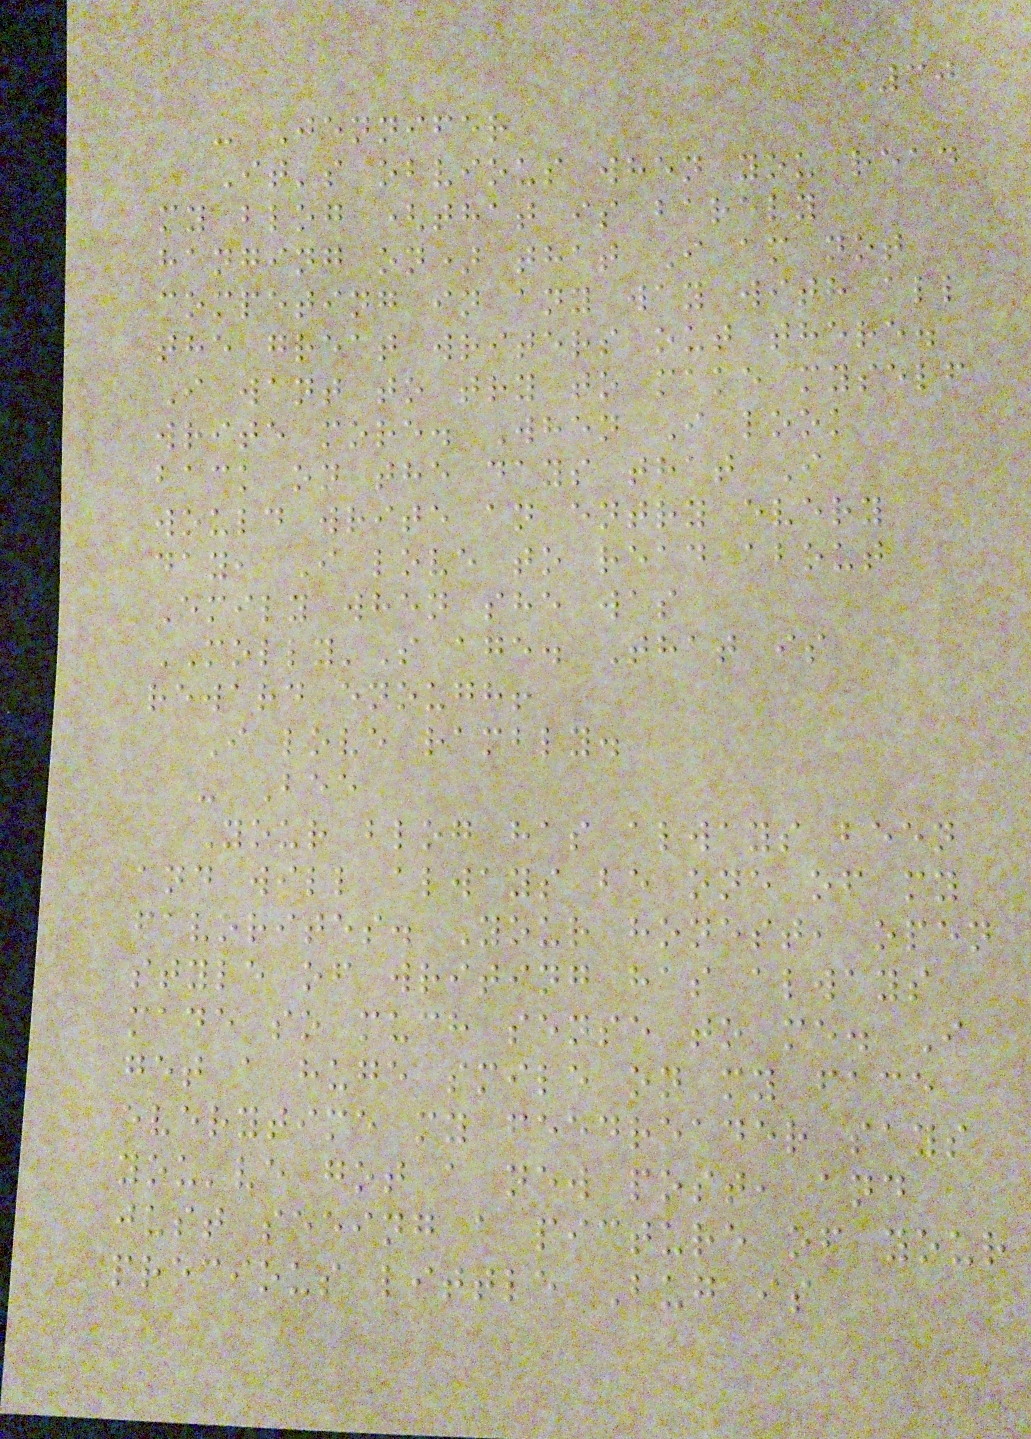30
- Jennifer
It's obvious when you read
my blog (that is barely
hanging on) that I am not
competing in any way with all
the great writers out there.
I want to try to make myself
write more. When I look
back on the days that I
would write an entry every
day, I love to read about
Emily when she was
MOLLY'S age. That is
reward enough!
I love rambly.
- Bee
Your blog has always been
and will always be one of my
favorites. Your honest, open
style of writing has always
made so much sense to me. I
get a huge smile on my face
everytime my feedreader says
you've got a new post, and
just seeing a picture of your
precious little Bug is
